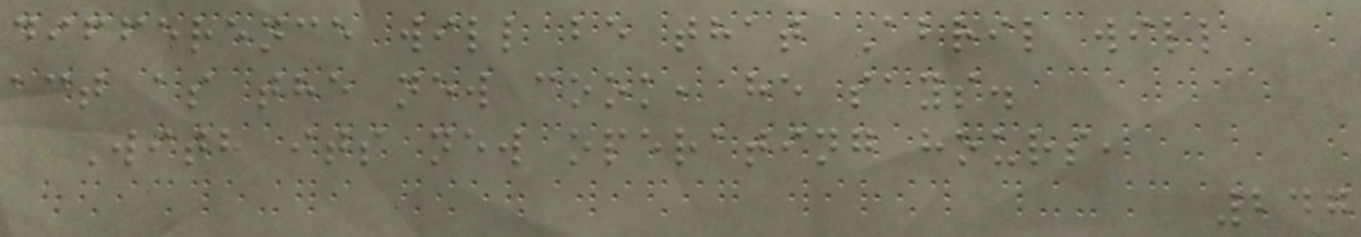difference will be that Abril will
act as the new cook, he says.
With its new operating hours,
247
